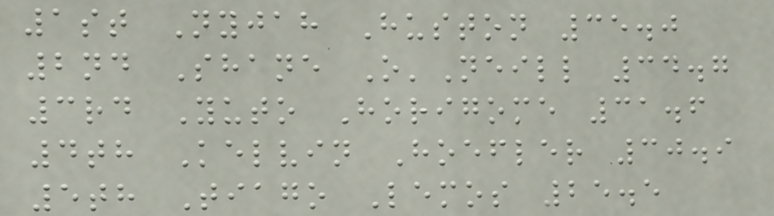1st Nyjah Huston 35.0
2nd Shane O'Neill 34.7
3rd Yuto Horigome 31.6
4th Kelvin Hoefler 30.9
5th Tiago Lemos 25.5
